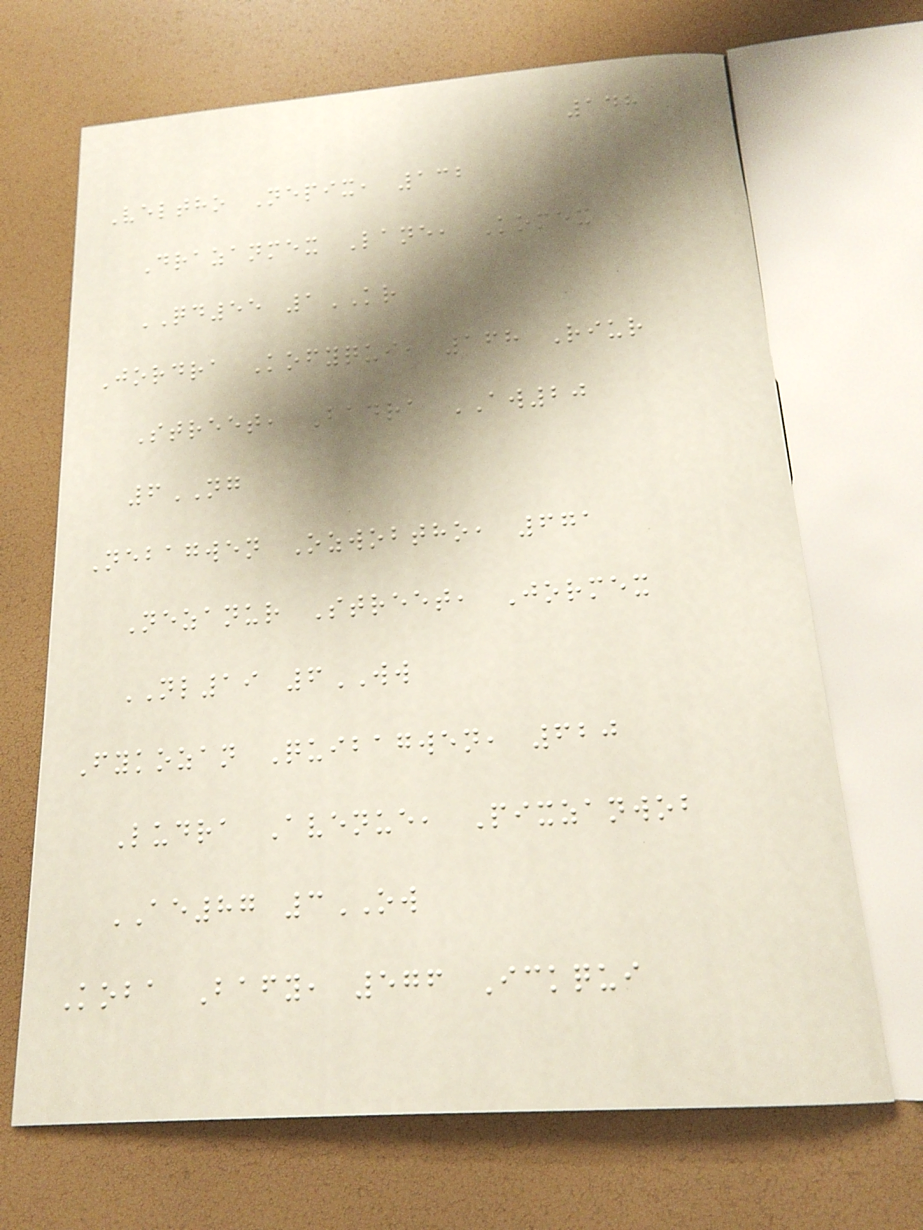148
Veltho Nepix, 132
Drazanmex Lane, Komex
QD55 1KR
Jordra Kofyqui, 168 Riur
Street, Badra AW20
6NG
Nebagwen Ozwobtho, 671
Nezanur Street, Jormex
NL19 6WW
Fykozan Quibagwen, 620
Ludra Avenue, Pixzanwob
AE87 3OW
Koba Bafy, 576 Ickqui
